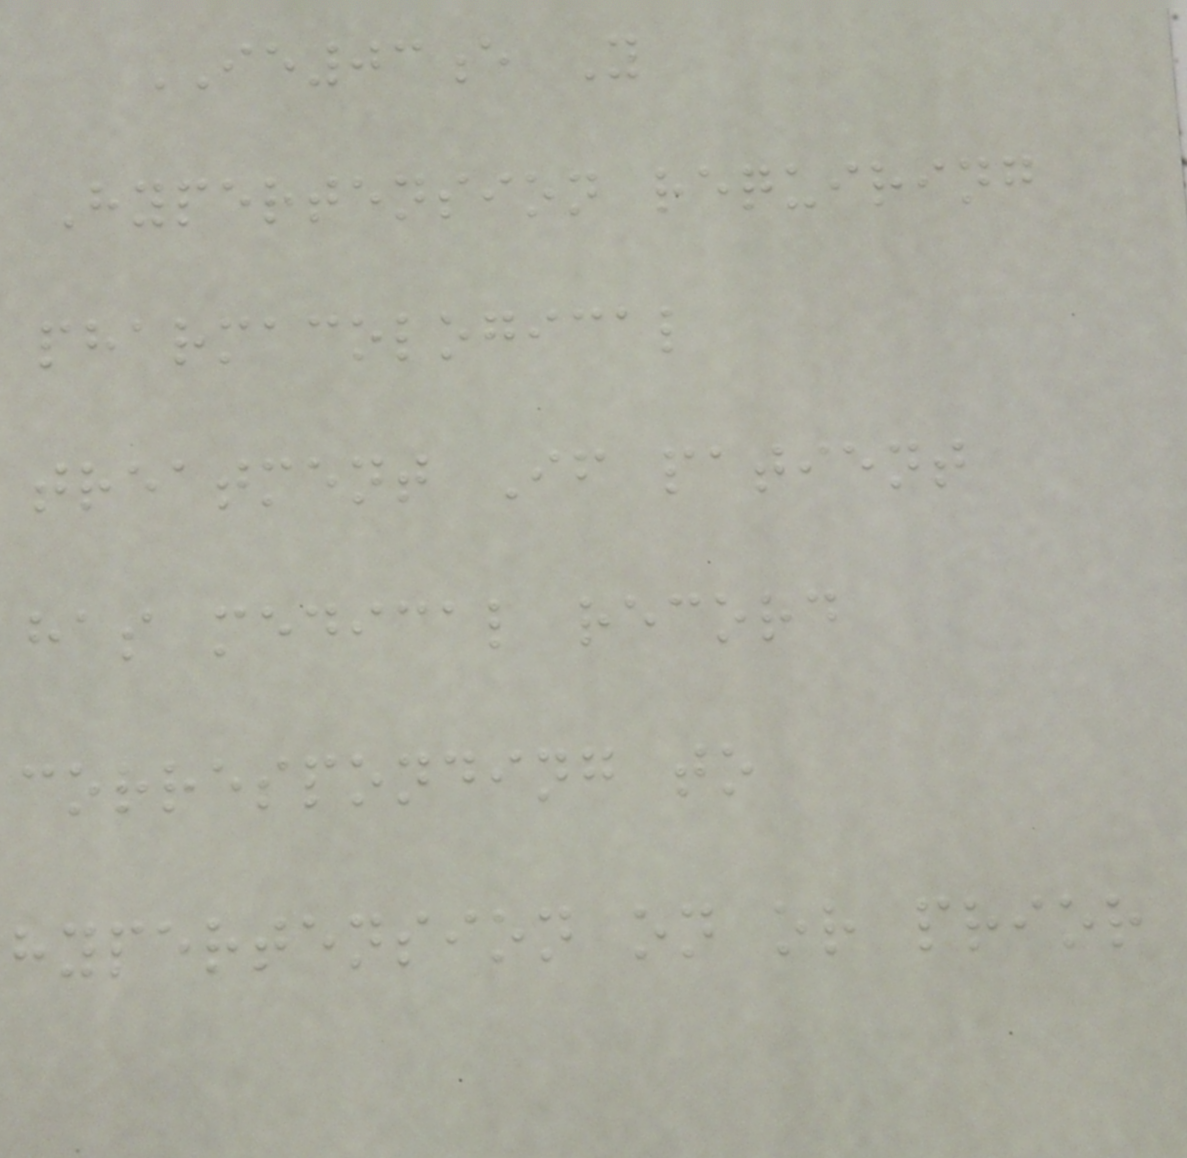IE03e Y
Hypertension requiring
pharmacological
treatment If patient
has medical record
corresponding to
hypertension on or prior
